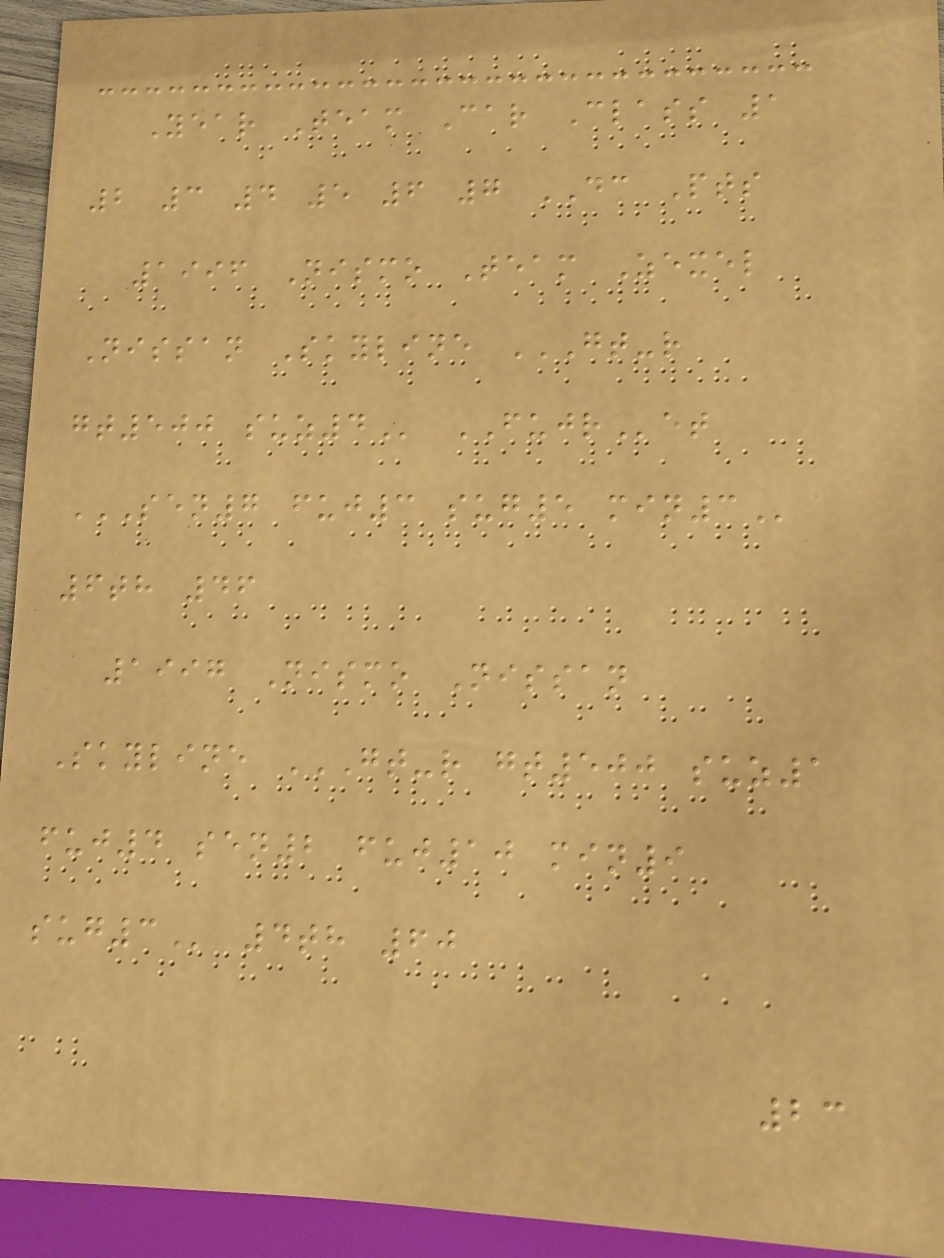Year Team Car Class 1
2 3 4 5 6 7 DC Pts
1996 Nismo Team Zexel
Nissan Skyline GT-R
GT500 SUZ4 FUJRet
SEN7 FUJ3 SUG5 MIN3
6th 46
1997 Nismo Nissan
Skyline GT-R GT500 SUZ1
FUJ4 SEN2 FUJ10 MIN9
SUG3 4th 60
23
